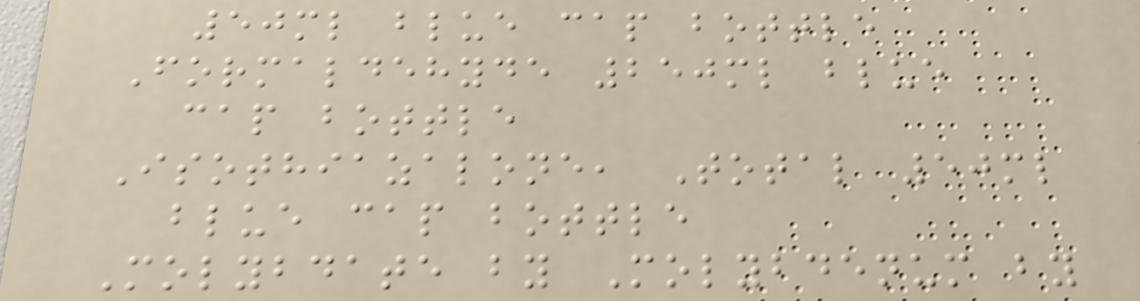50ml blue cap bottle
Formaldehyde 250ml blue
cap bottle
Isothiazalone, Total 50ml
blue cap bottle
Molybdate by Molybdenum by
